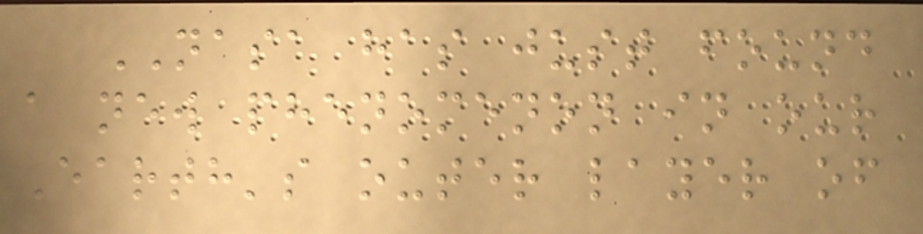NASA has just found
a new phenomenon in our
Earth's outer layer of
